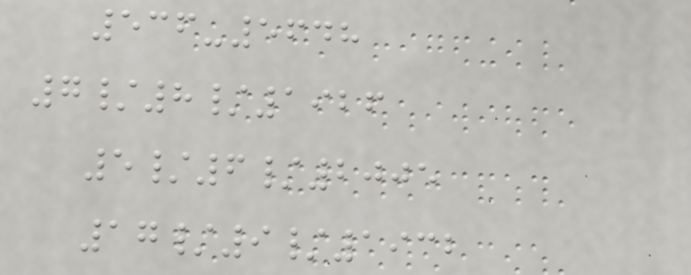536-5648
7/8/1926
5/6/2005
17/9/1932
